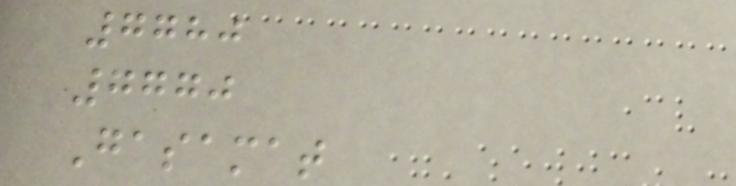7780
7770
Gasamat
